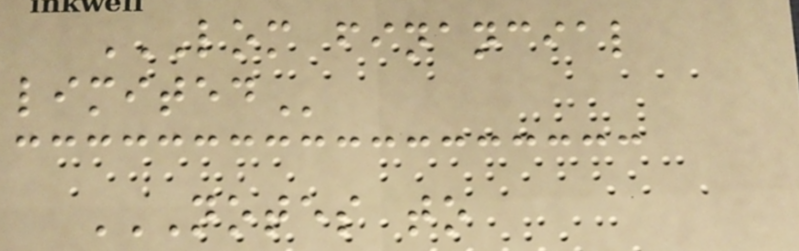LOM FINANCIAL
LIMITED
NOTES TO
